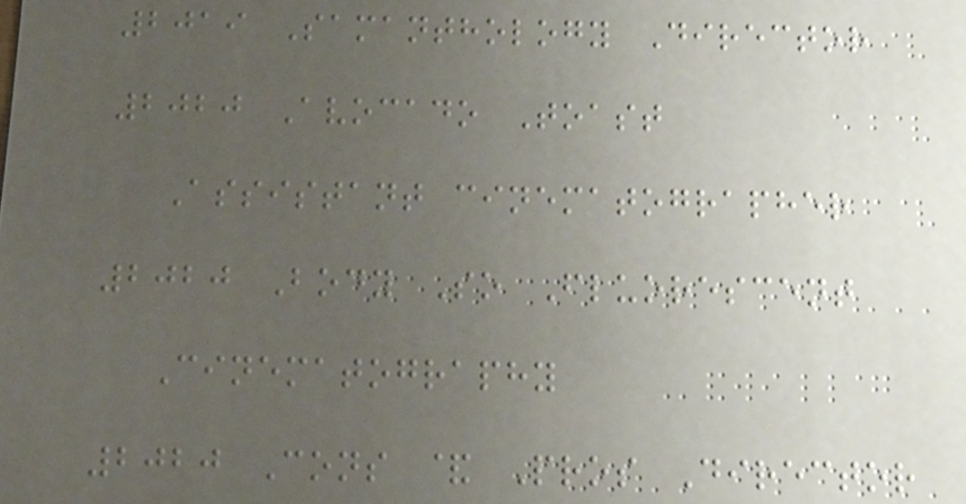2019 Samanthology Director
2020 Avocado Toast
Assistant cinematographer
2020 Body So Fluorescent
Cinematography
2020 Cons & Pros Director
